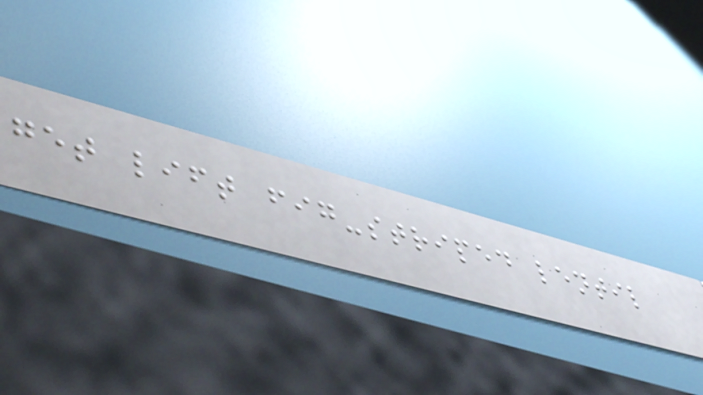get lift fig-striped lentil
